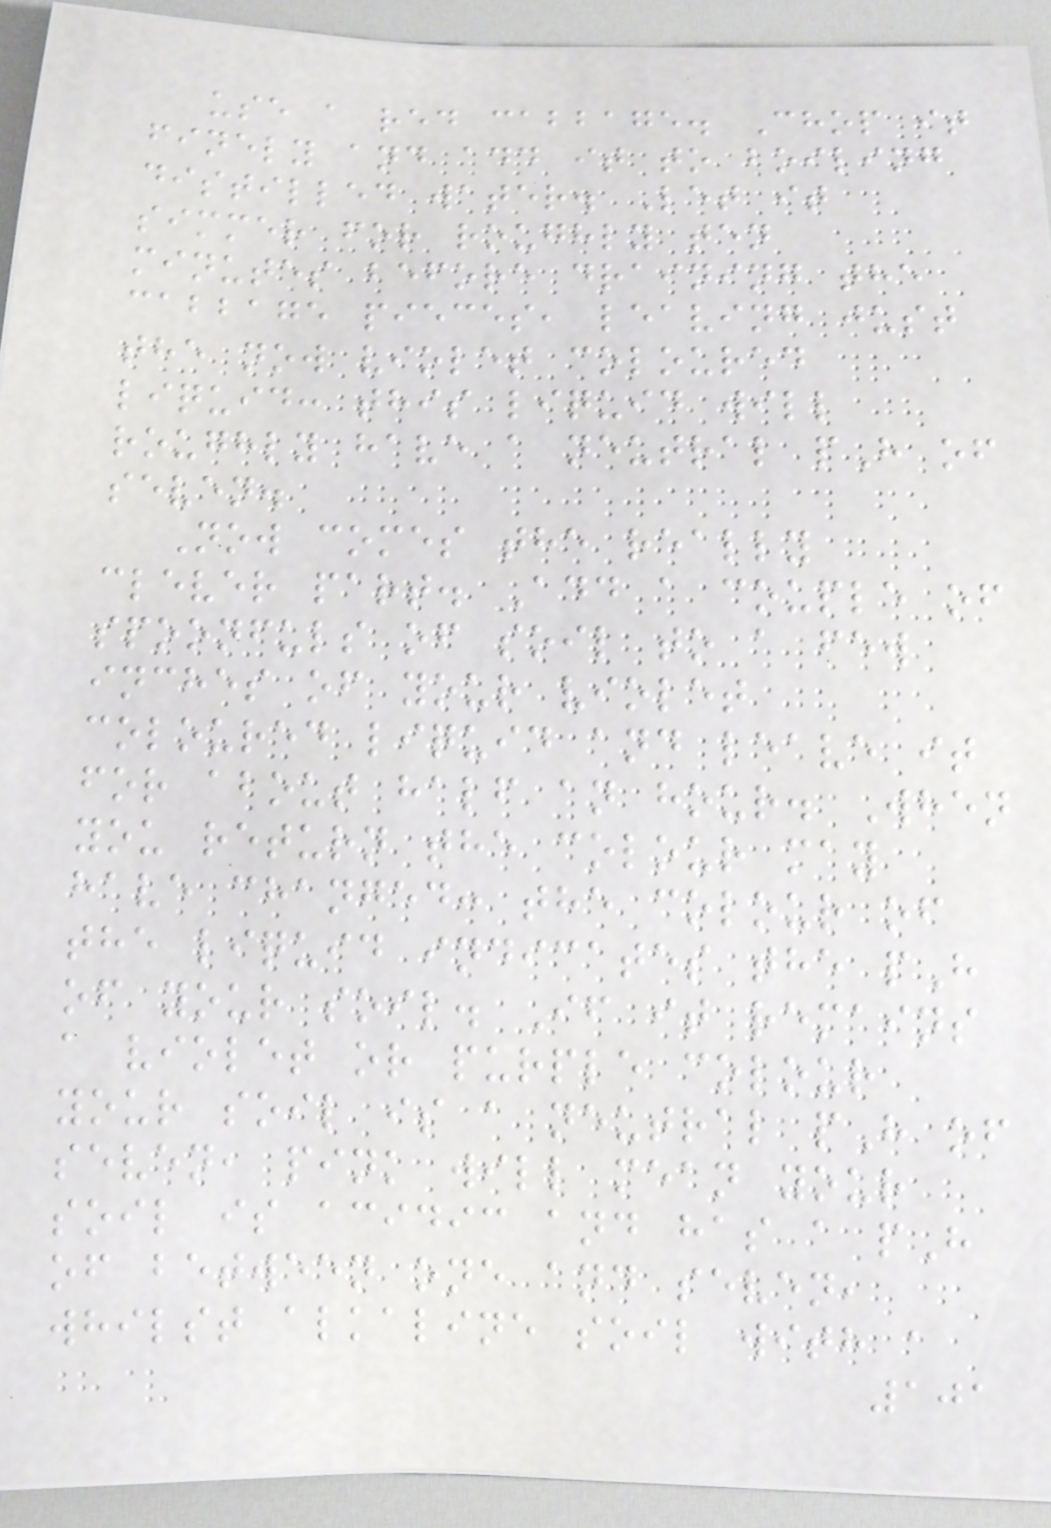use a red cabbage. Chop it
finely and add it to boiling
distilled water. Let it
simmer for roughly ten
minutes before draining the
cabbage pieces, leaving just
the now violet coloured
liquid: this liquid will
roughly have a neutral pH of
seven.
Now comes the really
clever part. Add a couple of
spoonfuls of soil to a few
inches of your violet
coloured liquid and leave it
for about half an hour. When
you return the colour may
have changed: the colour of
the liquid indicates the pH
of your soil. If it remains
a violet or purple colour
your soil is a neutral pH of
seven, pink will mean your
soil is acidic and has a pH
of between one and seven,
whilst alkaline soil with a
101
